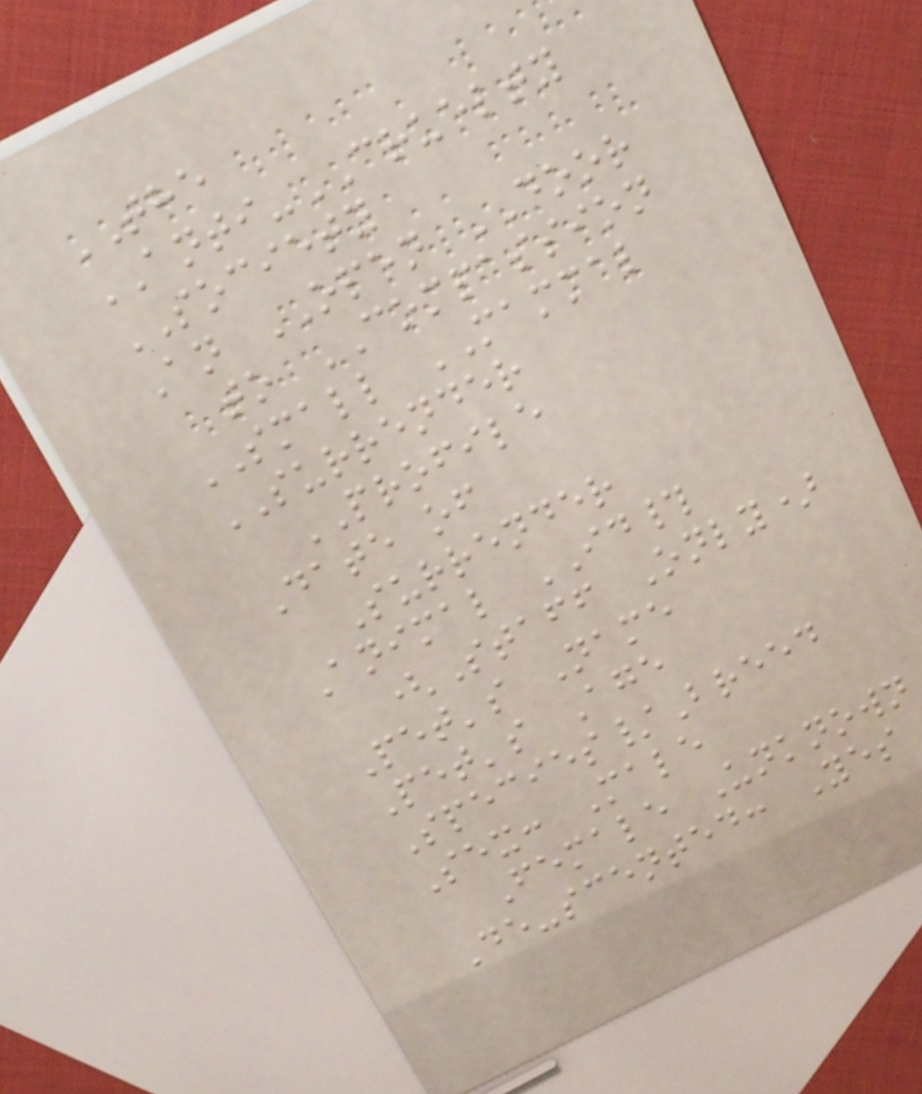THE
ANTI-CRUELTY
SOCIETY
An OPEN DOOR
to COMPASSION
SMALL MAMMAL
SURRENDER
PROFILE
Date of
Surrender
Animal ID#
(Staff Only)
Pet's Name
Pet's Age
Species/Breed
Sex: Male
Female Unknown
De-scented: Yes
